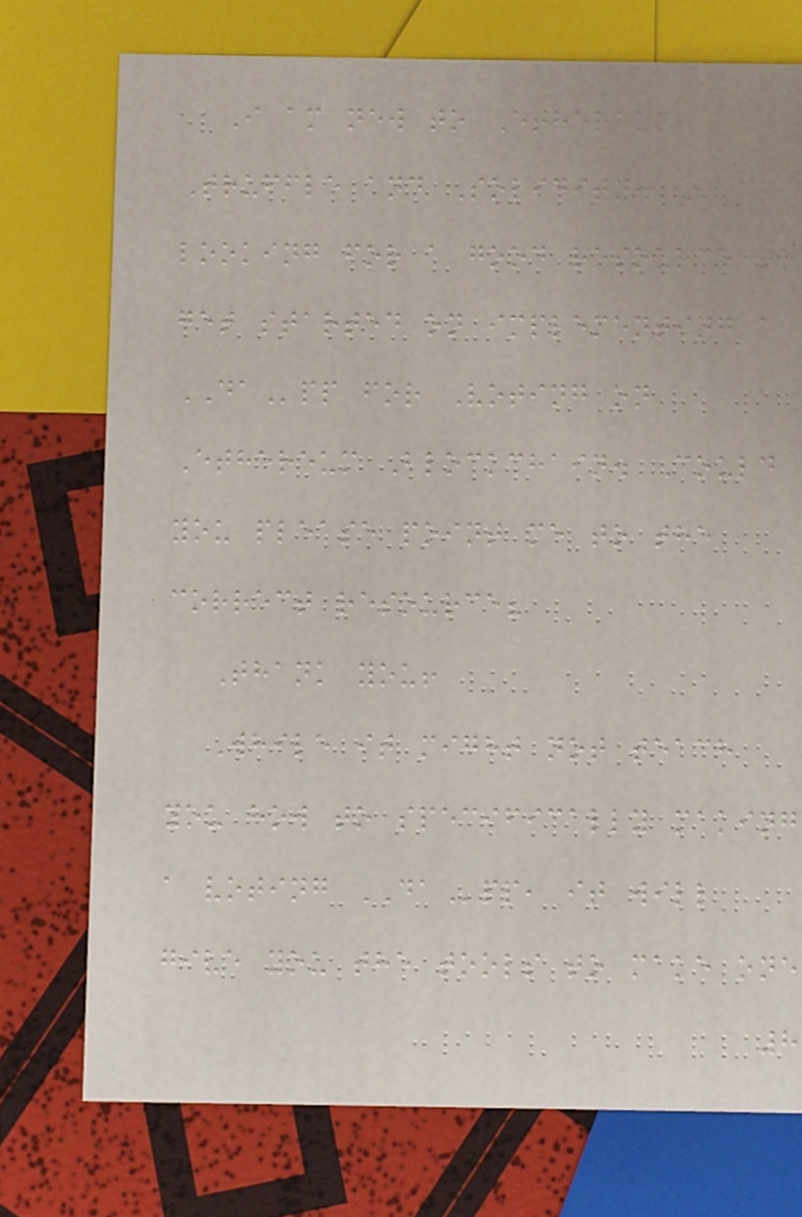I am new to Ethereum,
Truffle and Solidity. I am
looking for a good resource to
get started on implementing a
DApp for Voting on
Ethereum Blockchain. Could
you please point me to the
correct resource?
Thank you!
While it might not teach
you how to specifically making
a voting DApp, it will
give you the tools to make one
8
